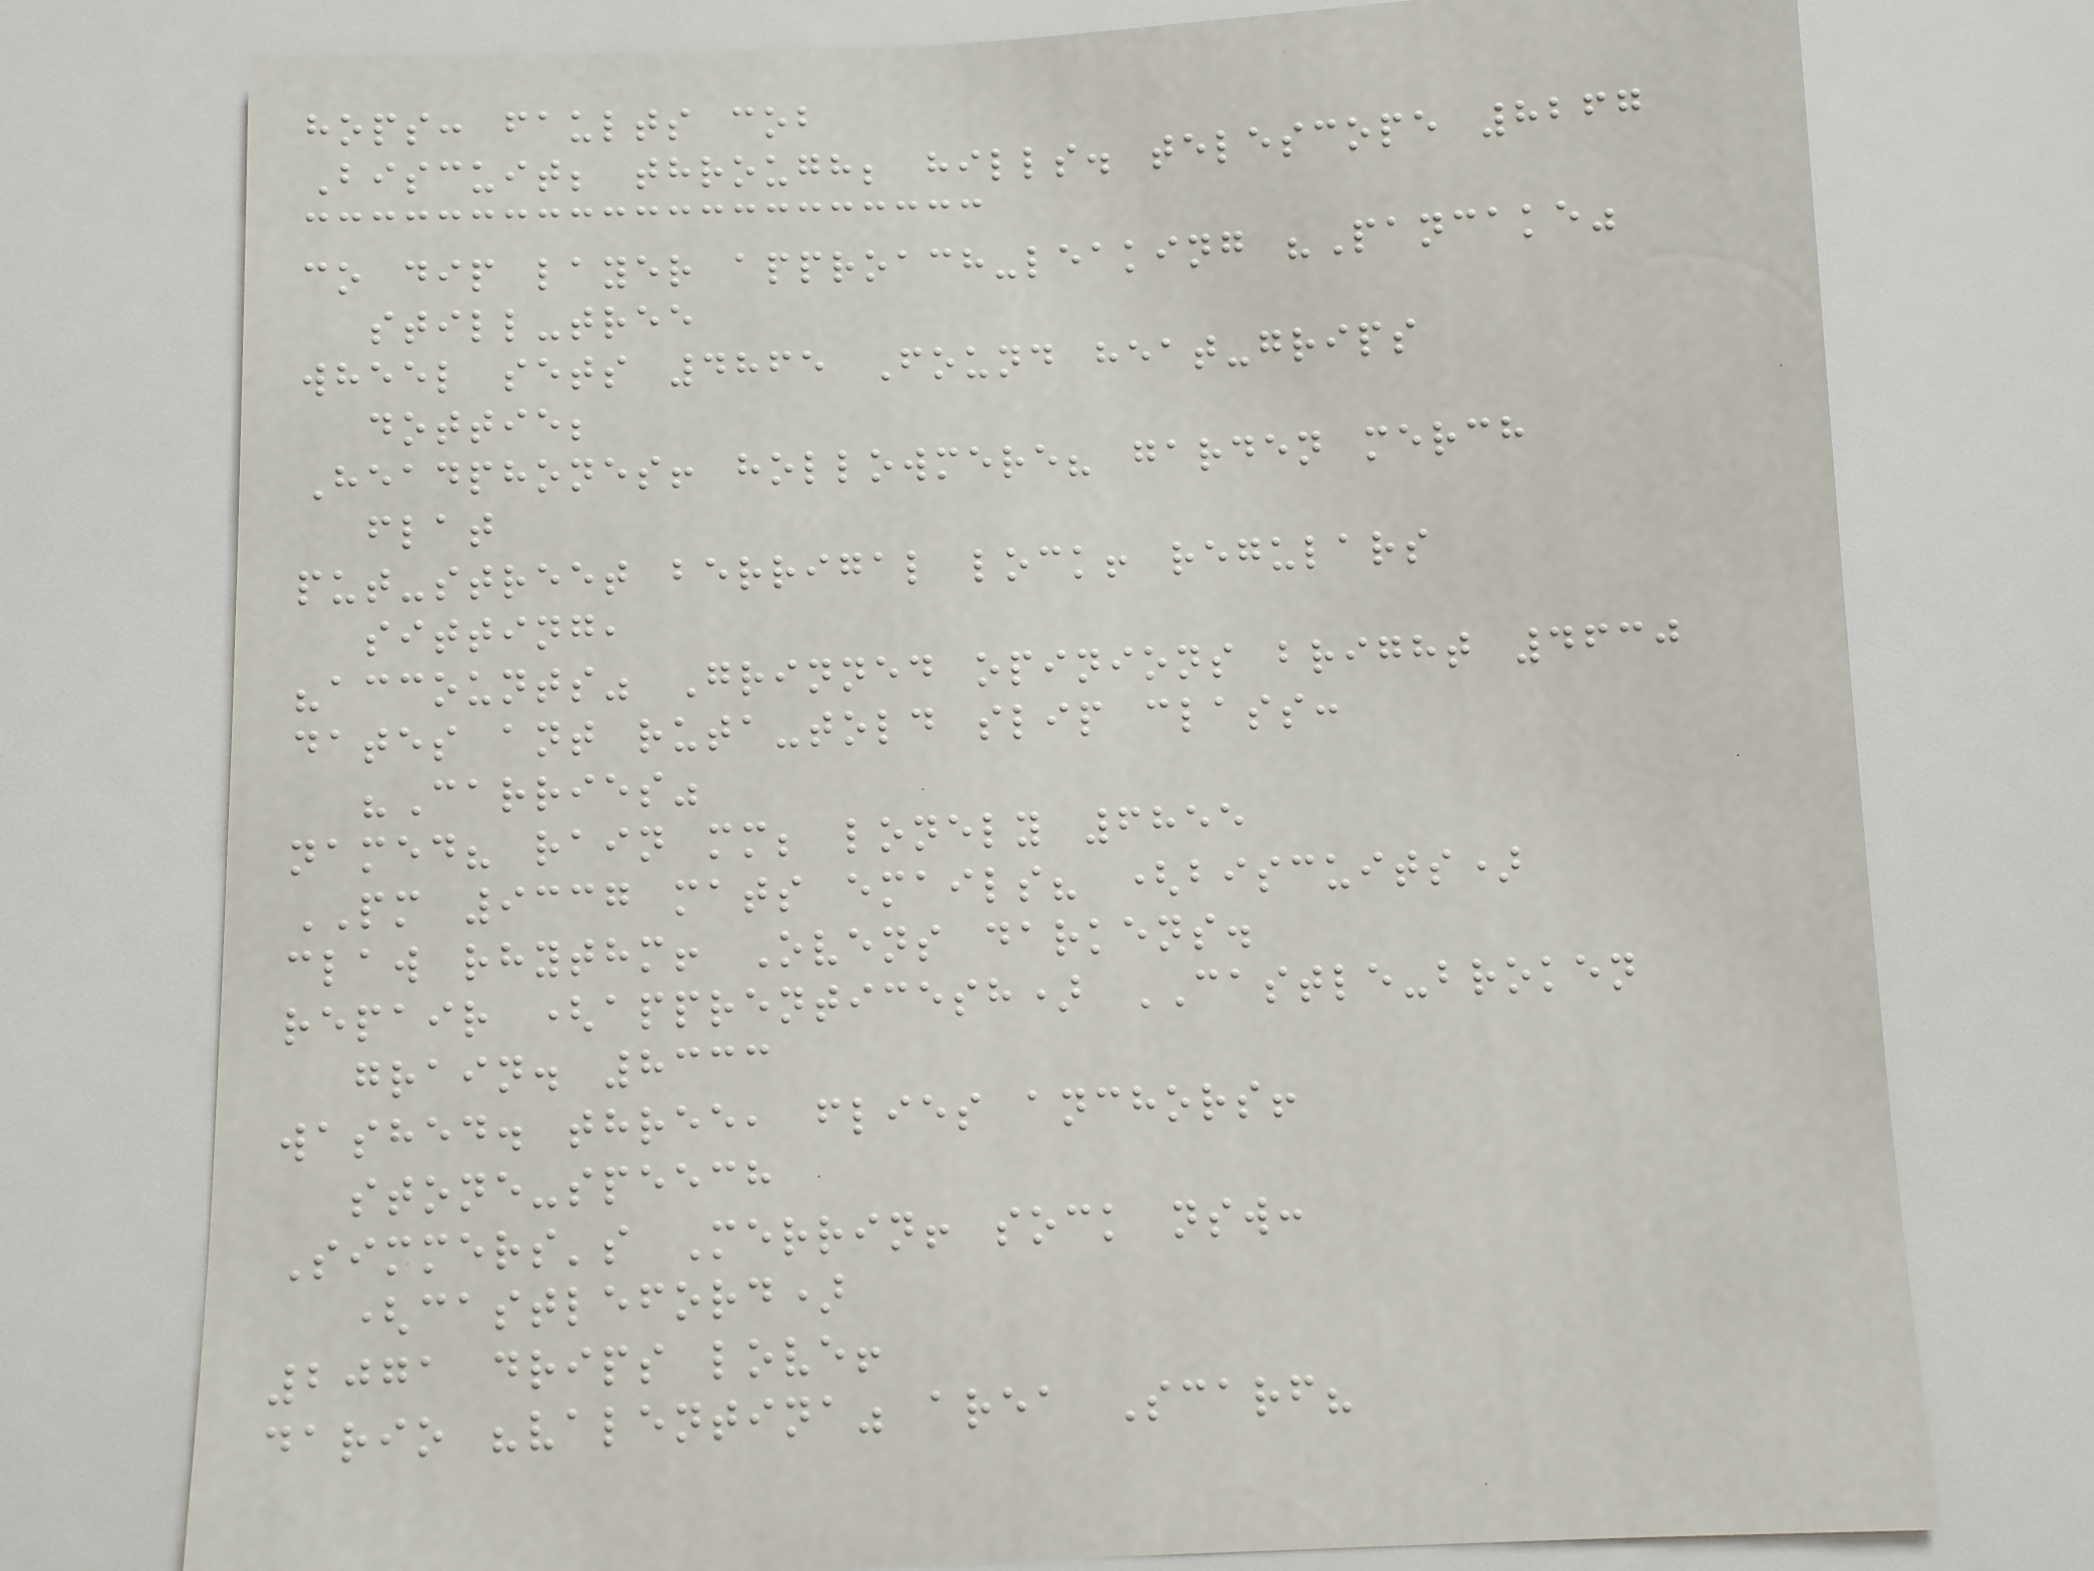hops: faults cob
Biscuit; through; hills. telescope 8267
co dip layer approach-leaking "Pancake"
still-tree
wheel sets 4865 Found heat-grips
dottie;
Headphones! hollowmere? garden merch
flat
put-street berrigal lock! regulars
sitting,
"accounts" Grinned opinions bright 4630
dates ant ruta-told slip class:
"Carries"
named? rain mm; lonely 6855
PM 9337 mats emails? (biscuits)
claw rhythm! Ovens darkens.
repair (apprenticesh) CASTLE-broken
grain. 8333
washed. three, flies anchors!
stone-speech
Simmers's Merrin! sock nsw:
(castleford)
2071 drips love!
dario "valentina" area Scarf?
